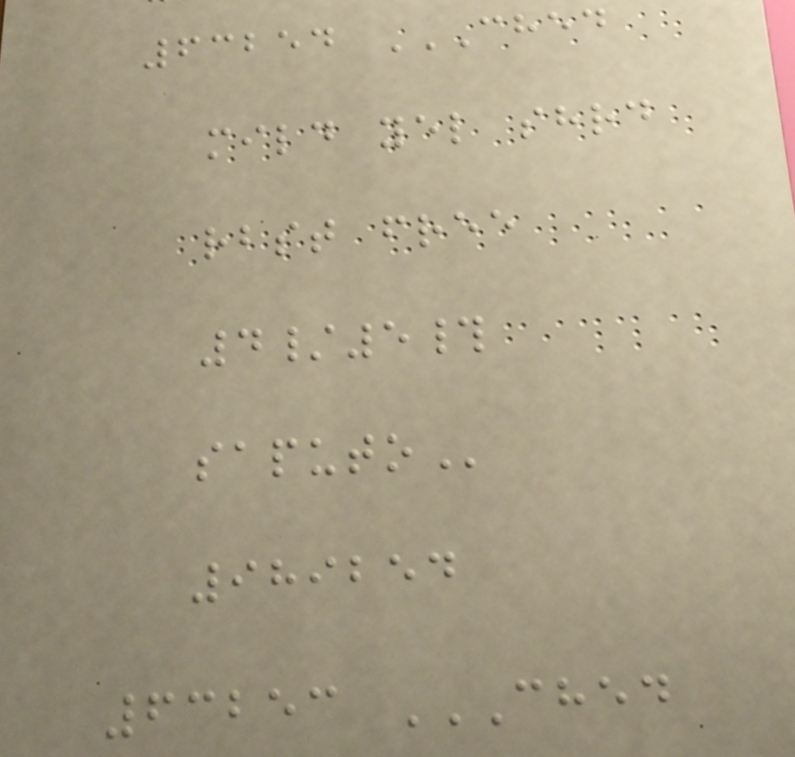63254 CHED
MILD YEL SHRD
RBST FREE
4/5#
SAPUTO
989254
63253 CHED
